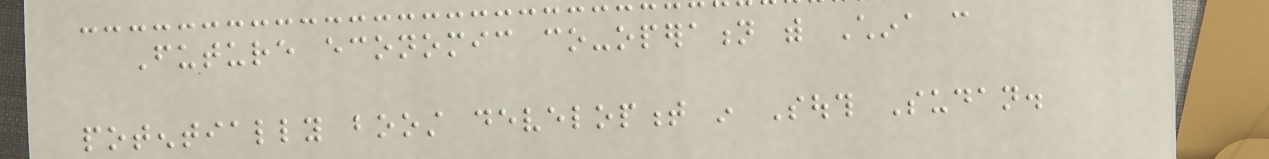Future economic co-operation with China can
potentially boost development in South Sudan.
